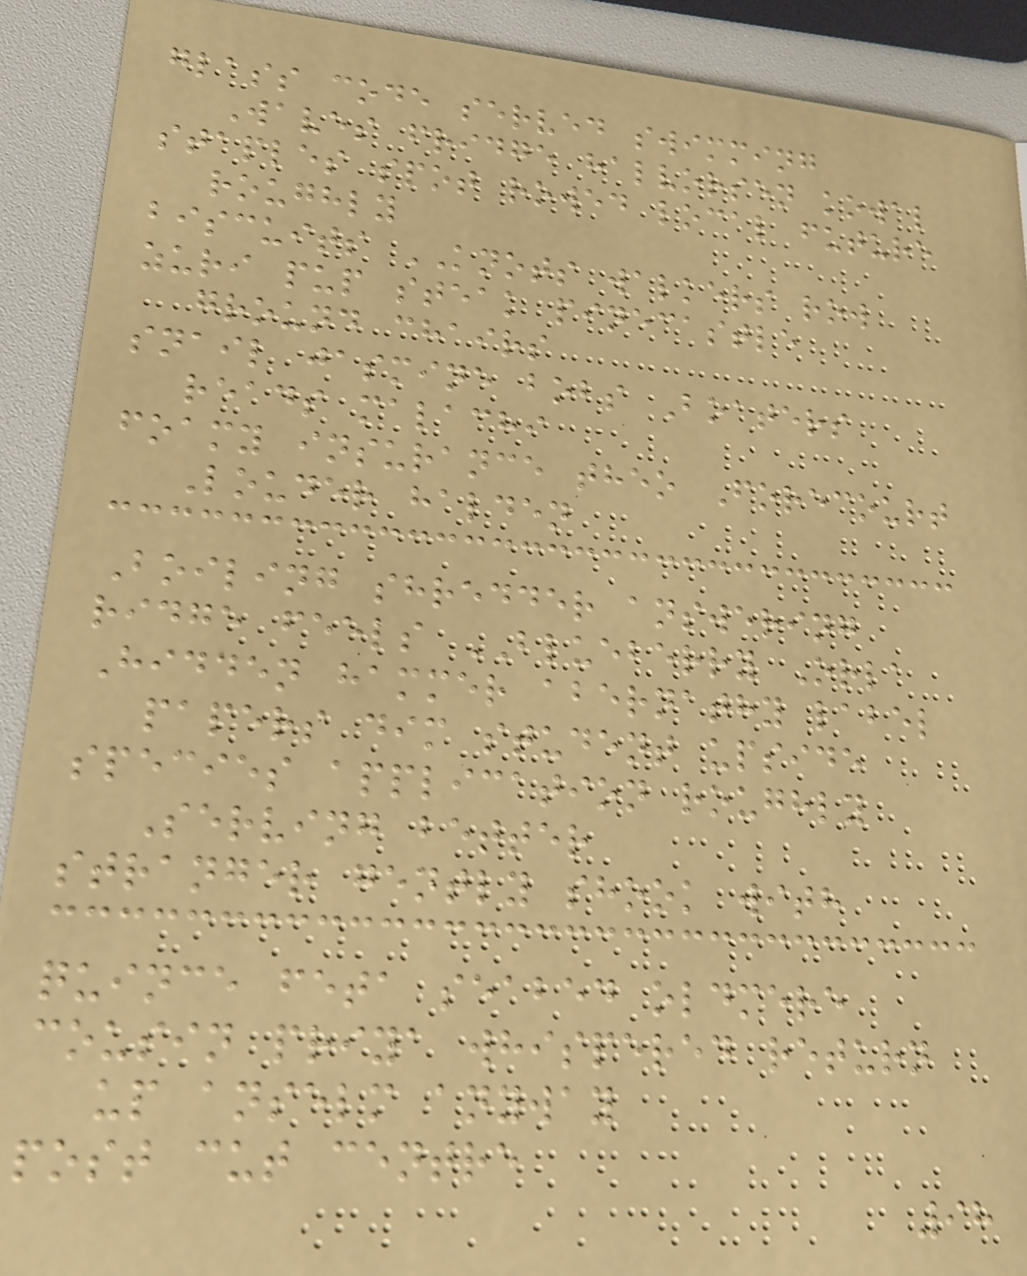glass code served swimming
Waves fridge halvorsen kowal
staples spot rowed local future
roughly
biscuits KNOTS walkers row
zuri pup steak pinecastle
ground chairs
snail jasmine bobs Boaters
reads malachi
foamy insurance theo Forecourt
Louder halden
Boiling shredder answering
ridge feels BLUEBERRY Orla
Hidden hammer abernathy label
papers dim student upside
species application roughly
Serving better
stranger gently shook with
quince feta seabed oldmere
cousin priya whispered return
up anselm anyway
post cut centre
98
